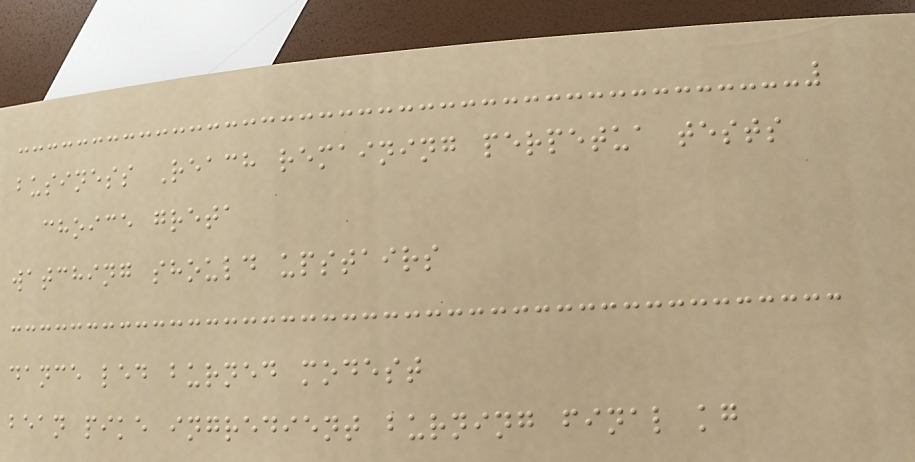business Reach remaining perpetua tests
choice greta
watching should upstairs
dance led burned modest
bean pike ingredient burning final kg
